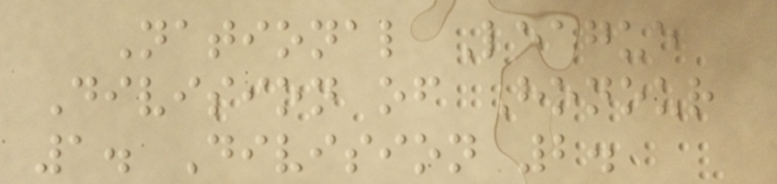National League
Division of Honour
1. Division 2.
